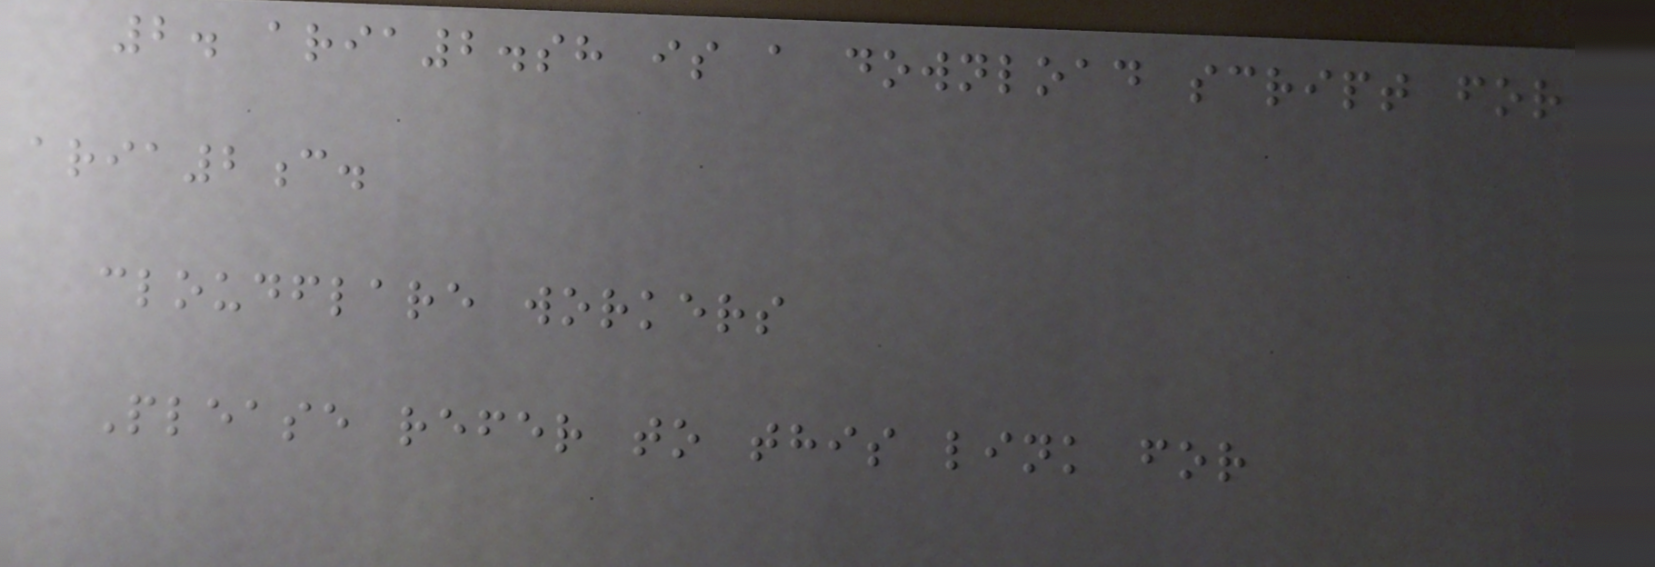2. aria2.sh is a download script for
aria2c.
cloudflare workers
Please refer to this link for
